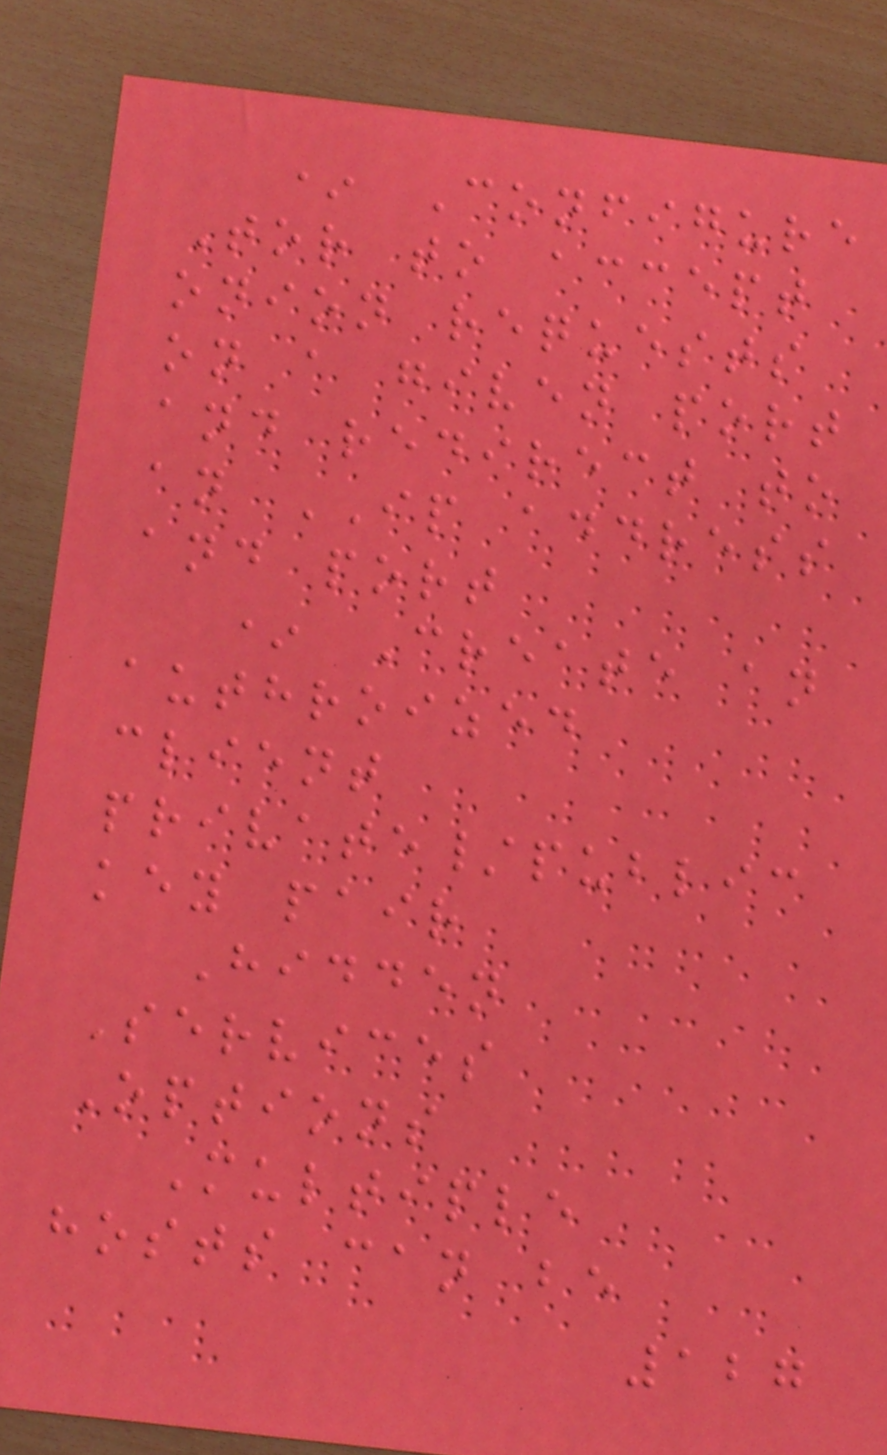* Configure
Tor to accept
onion requests
on a given port
and redirect to
an IP address
and port
* Create an
authroized
client
private/public
key pair
Hidden
Services
Options
Multiple
hosts can be
127
